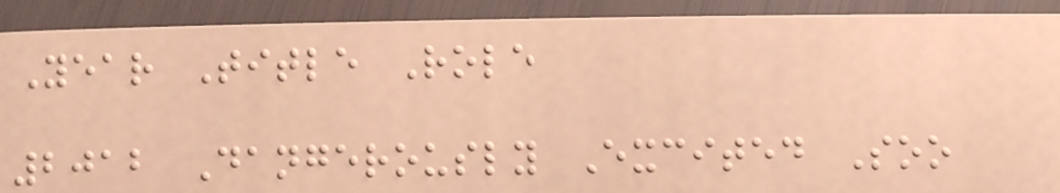Year Title Role
2012 Dangerously Excited Soo
